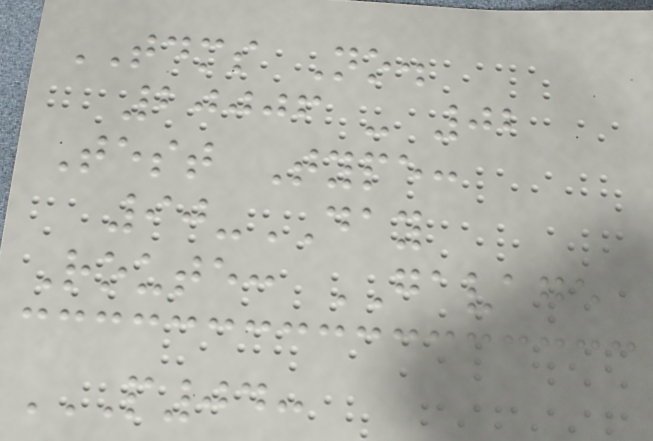TDMS No.
20006 - 02
Test Type:
90-DAY
Route: GAVAGE
P04:
